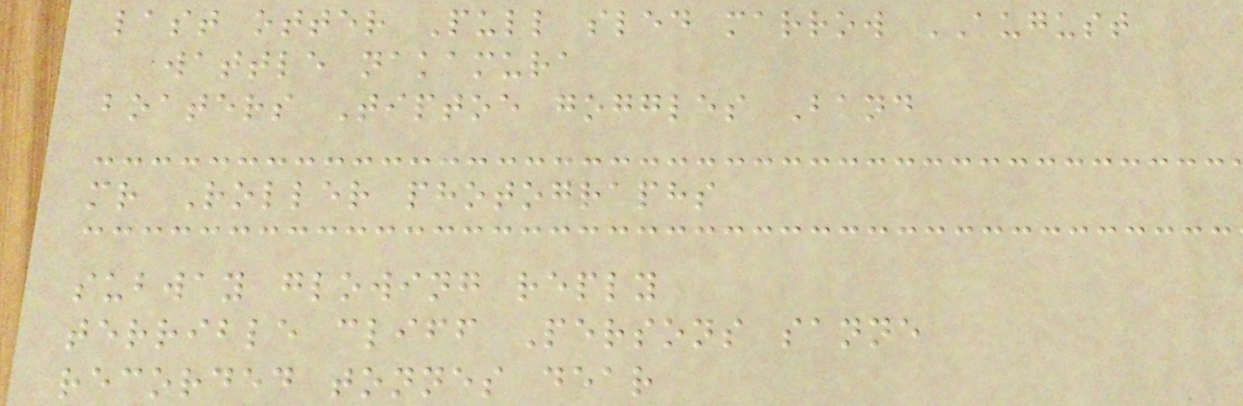last otter Pull sled marrow AUGUST
wattle nakamura
boaters Tiptoe goggles Band
mr Roller photographs
subway glowing reply
terrible cliff Persons sanne
recorded tonnes dear
